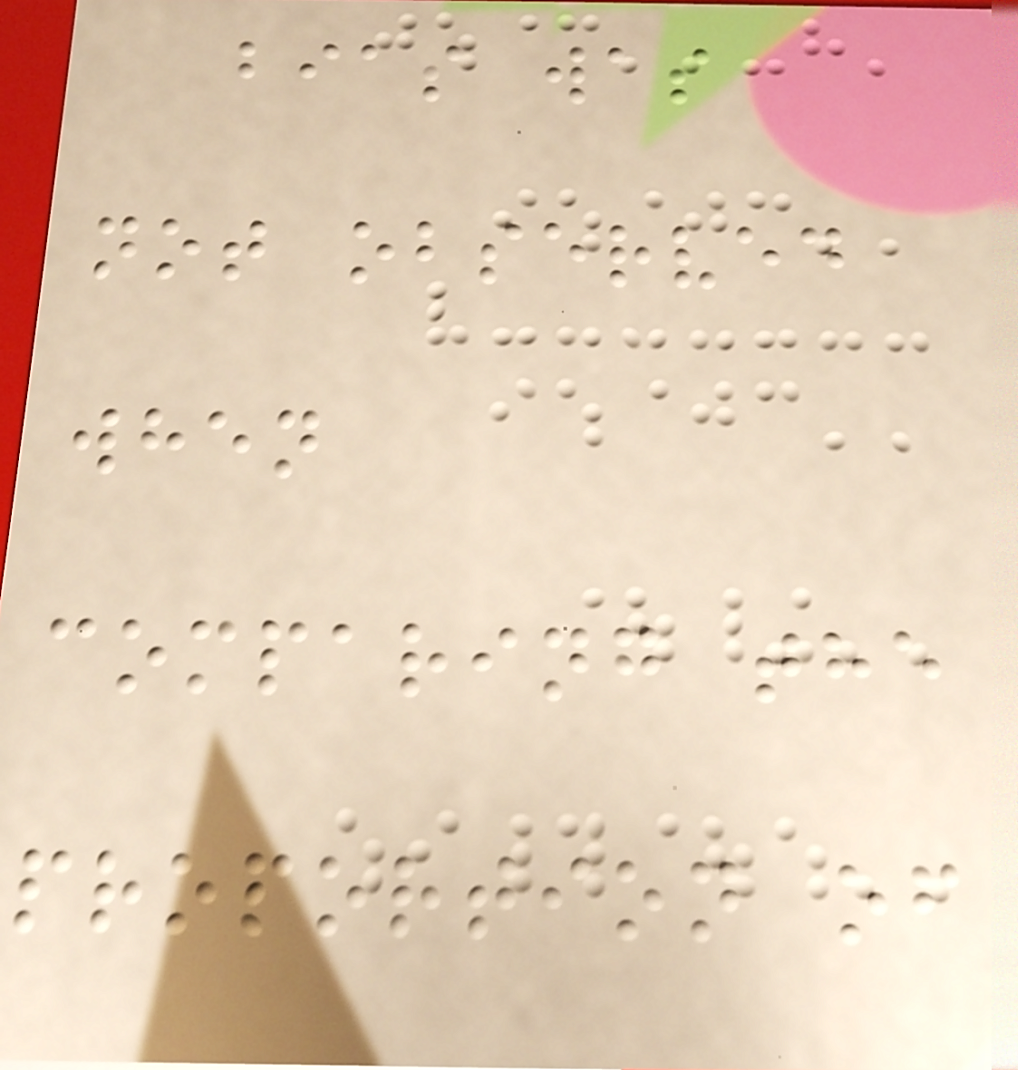bias was
not observed
when
comparing the
proportion of
